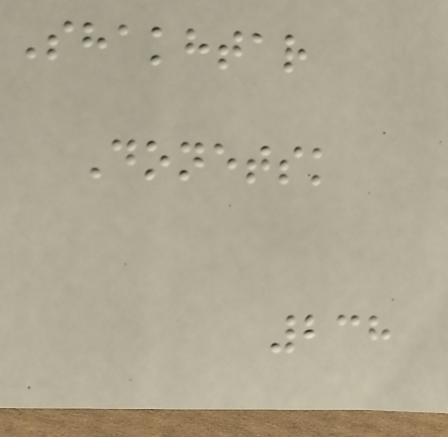Shakhtar
Donetsk
238
